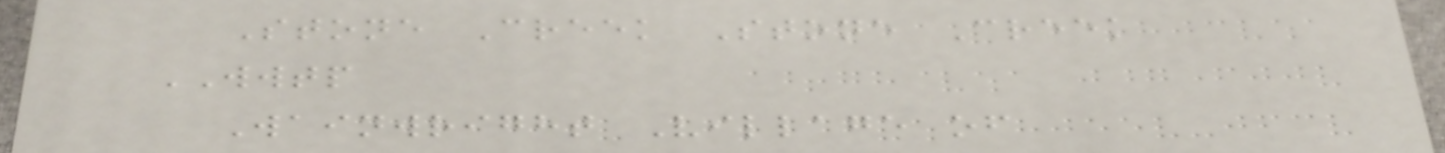Stone Creek Stone Creek
WWTP
Wainwright Village of
